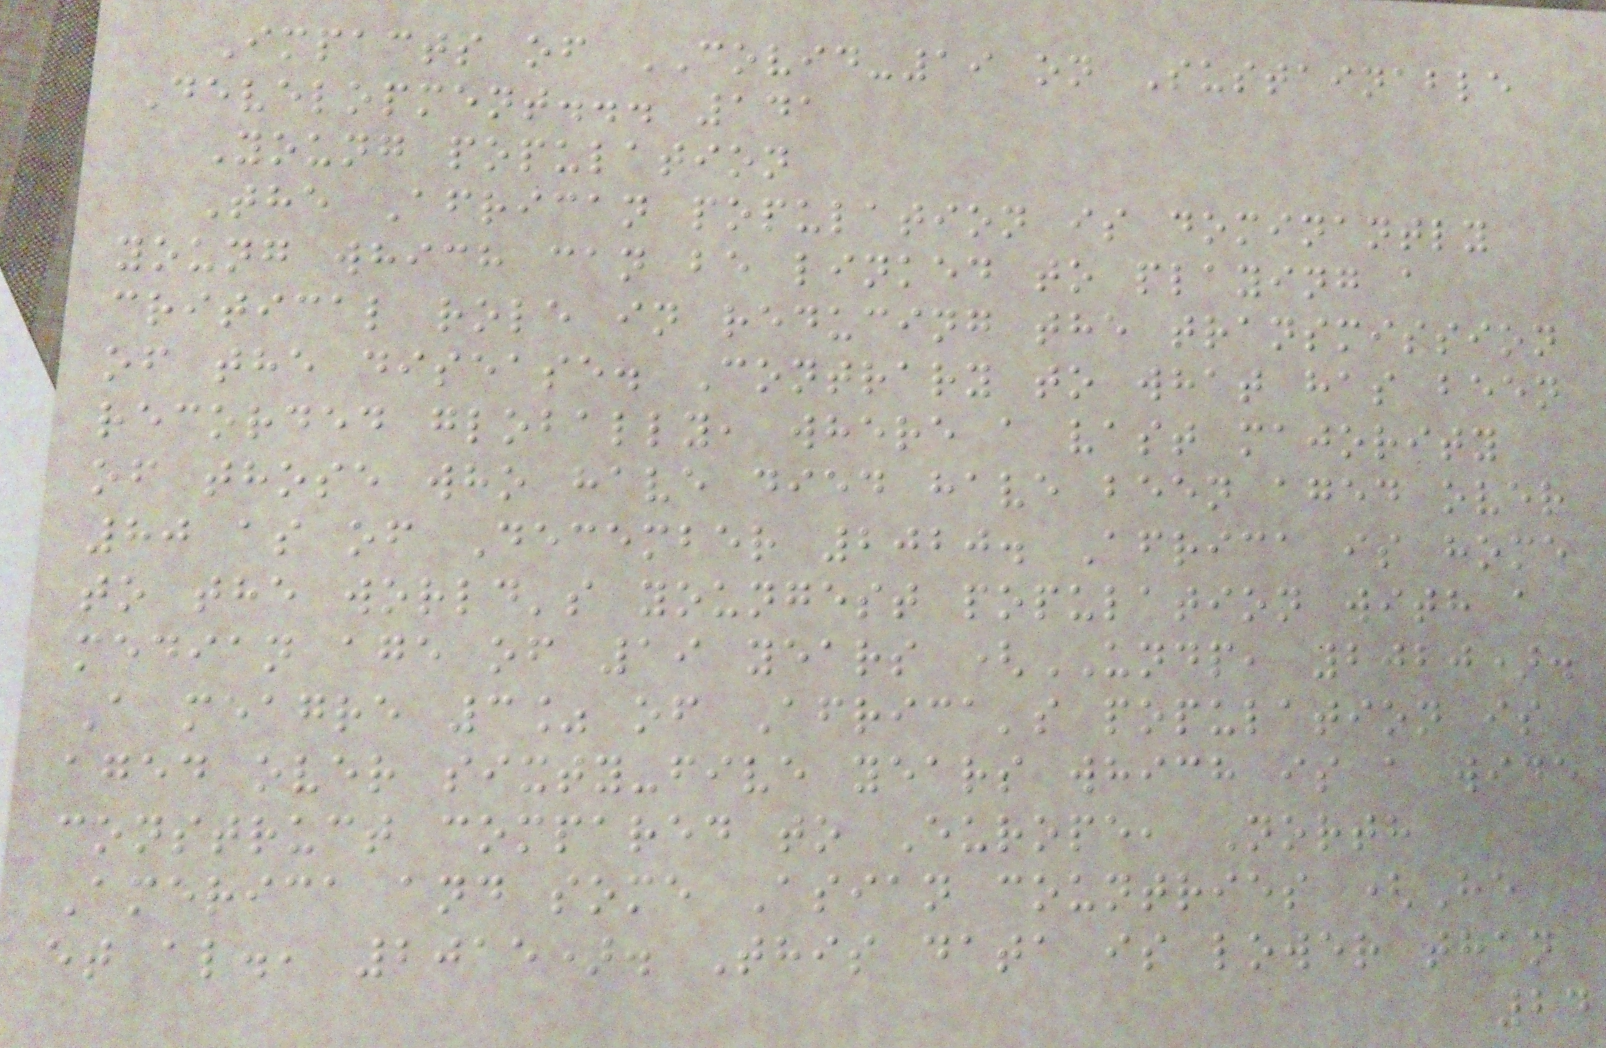Impacts of COVID-19 on Sustainable
Development... 141
Young population
The African population is dominantly
young which can be linked to playing a
critical role in reducing the transmission
of the disease. Contrary to what has been
recorded globally, where a vast majority
of those who have died have been aged over
80 as of December 2020. Africa is home
to the world's youngest population with a
median age of 19 years (UNDP, 2020).
A meagre 3% of Africa's population is
aged over sixty-five years which is a wide
construct compared to Europe, North
America and some Asian countries (He
et al., 2015). This data is lower than
24
